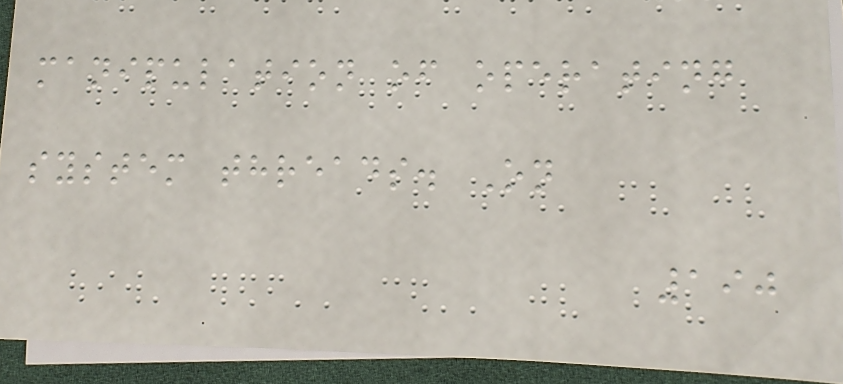manipulation of operating
system threads. On
190
